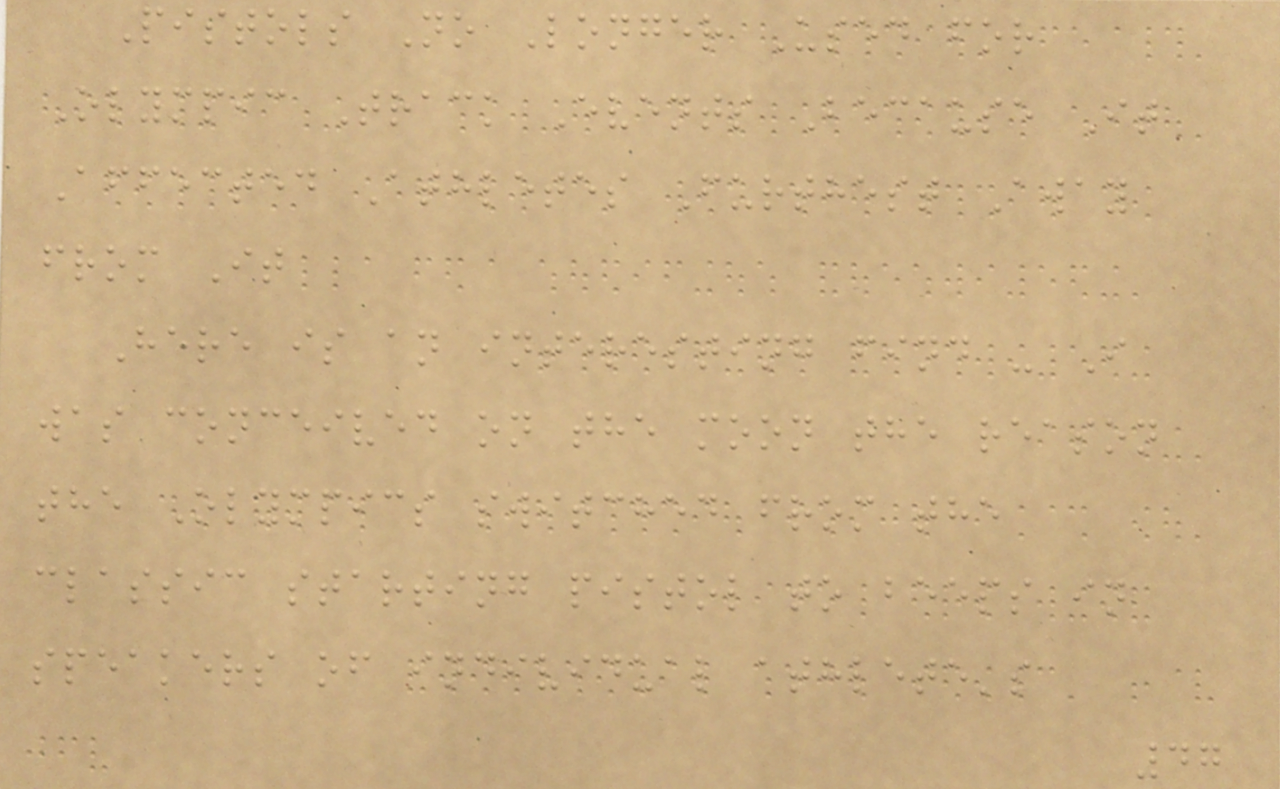Pistols No Longer Used for
Olympic Track Events Because It
Affected Athletes Furthest Away
from It
Here is an interesting find - I
was conceived on the moon the reason
the Olympics switched from the
classic starting pistol to beeps in
speakers of individual athlete's
47
